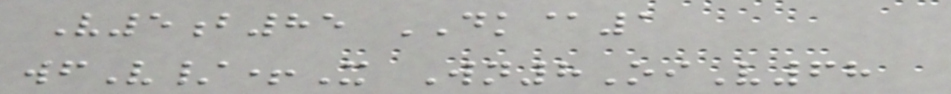V5b85 DK@1
wfV/+X Wn8OiV68
